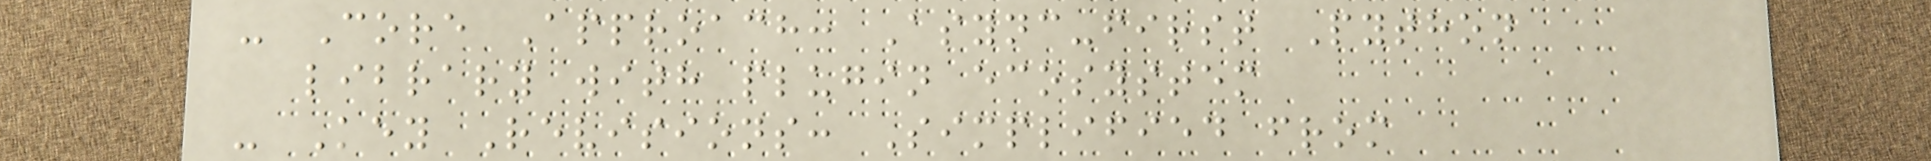- Core Approach: Async-first Python
library with plugin ecosystem
- Key Revisions: Simplified from
